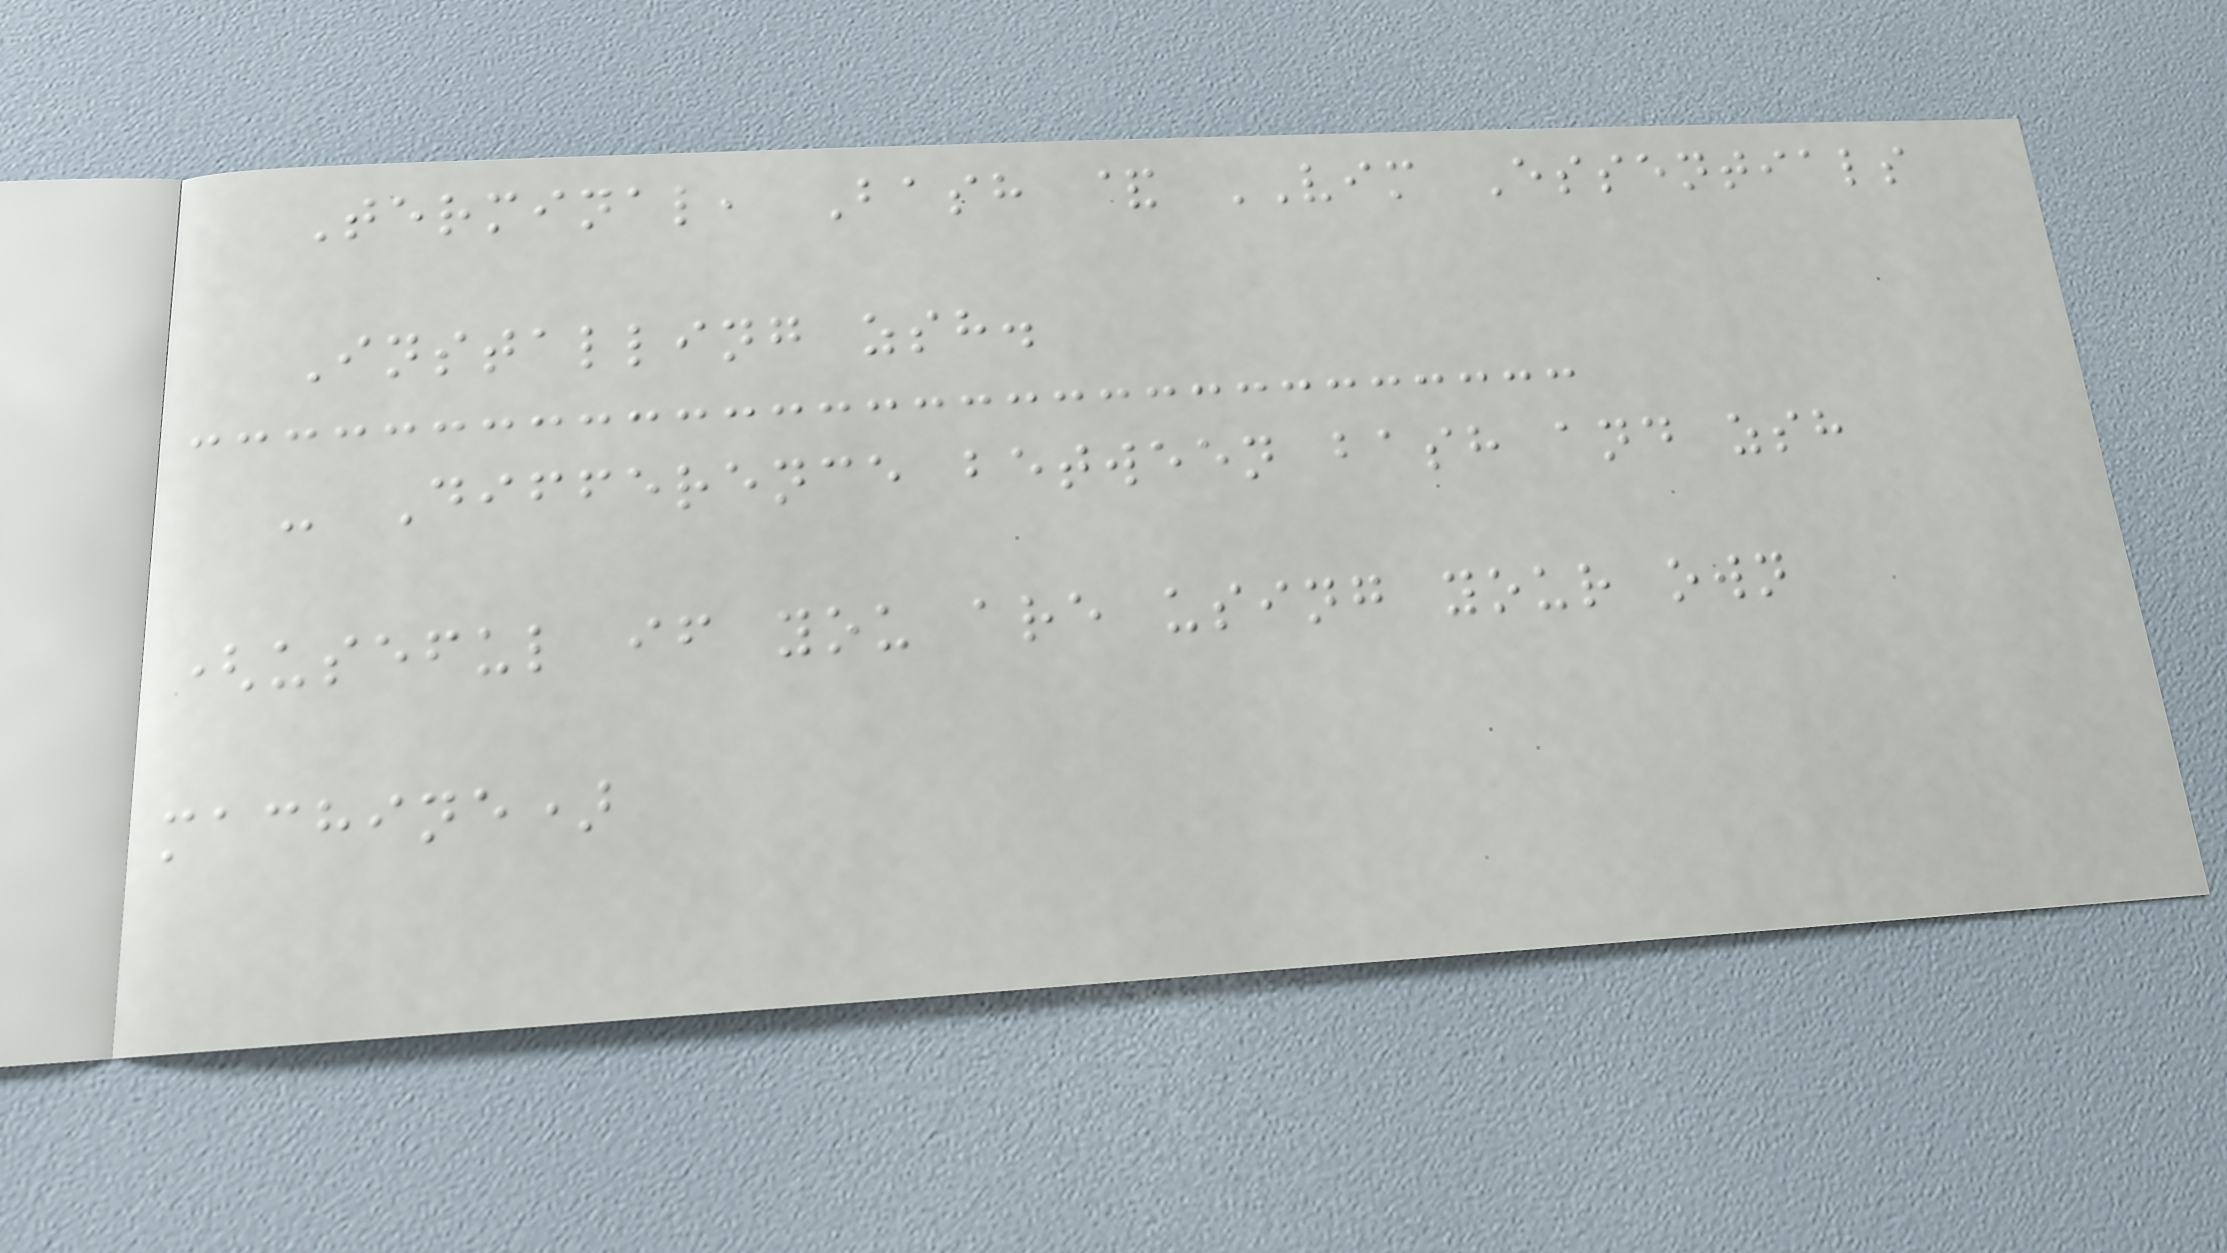Terminal, Bash & VIM Essentials
Installing zsh.
- Difference between bash and zsh
(useful if you are using your own
machine)
